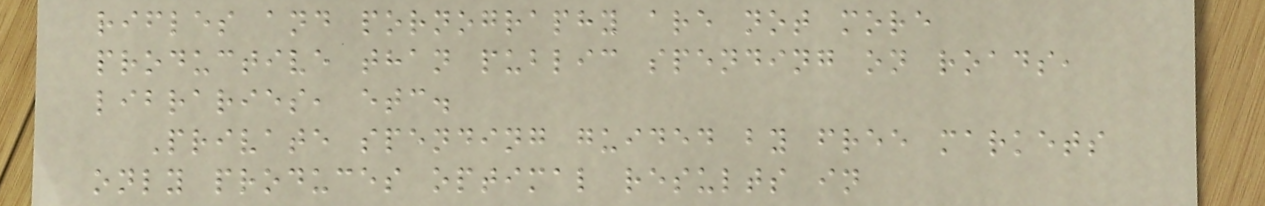rifles and pornography are not more
productive than public spending on roads,
libraries, etc.
Private spending guided by free markets
only produces optimal results in
